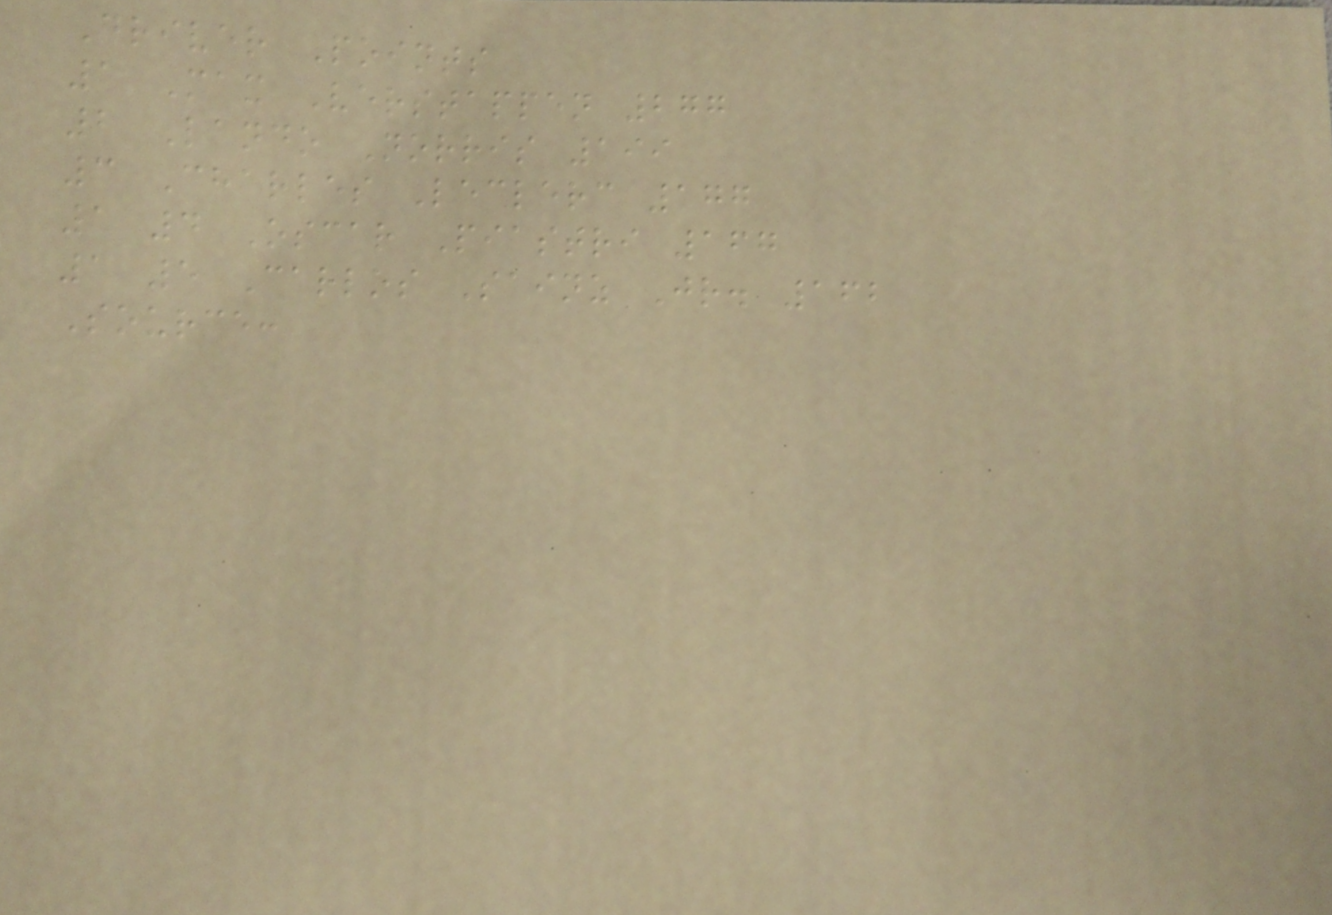Driver Points
1 Max Verstappen 277
2 Lando Norris 199
3 Charles Leclerc 177
1 4 Oscar Piastri 167
1 5 Carlos Sainz Jr. 162
Source:
